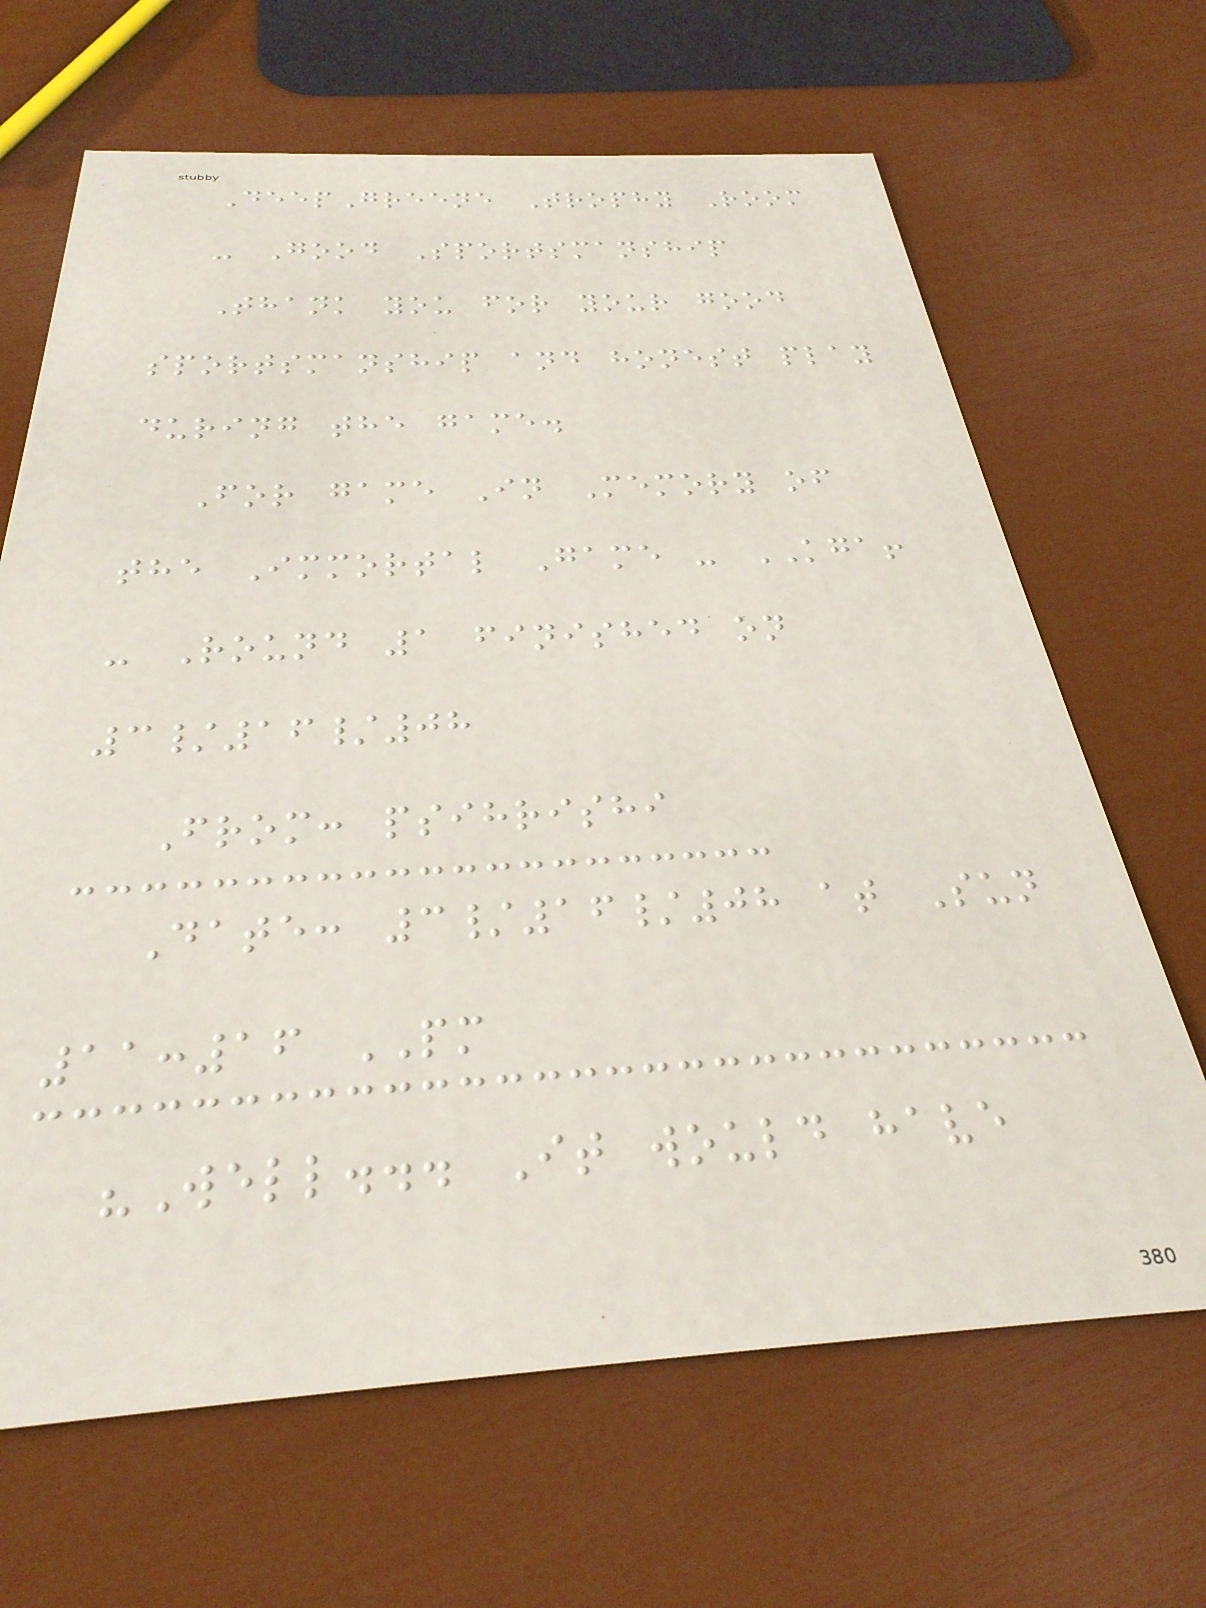DeepGreene Trophy Room
- Good Sportsmanship
Thank you for your good
sportsmanship and honest play
during the game.
For game In Memory of
the Immortal Game - KGA!
- Round 1 finished on
3/16/08
From: psihrishi
Date: 3/16/08 at Sun
11:16 PM
"Well... It would have
